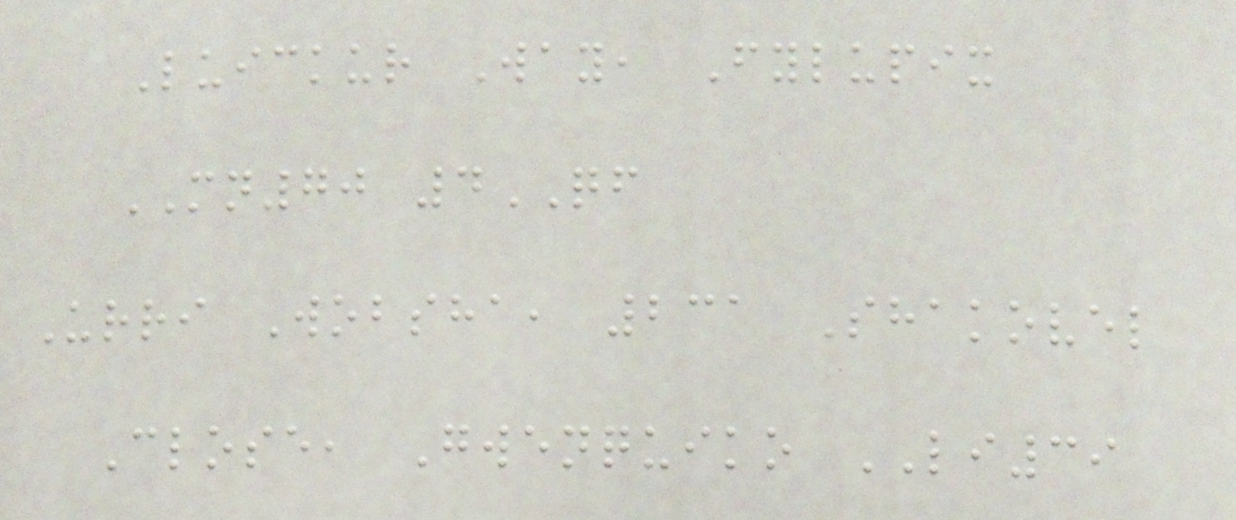Luickur Way, Fylupix
MN70 4QF
Urri Wobsha, 231 Shakovel
Close, Gwenquiko LI39
